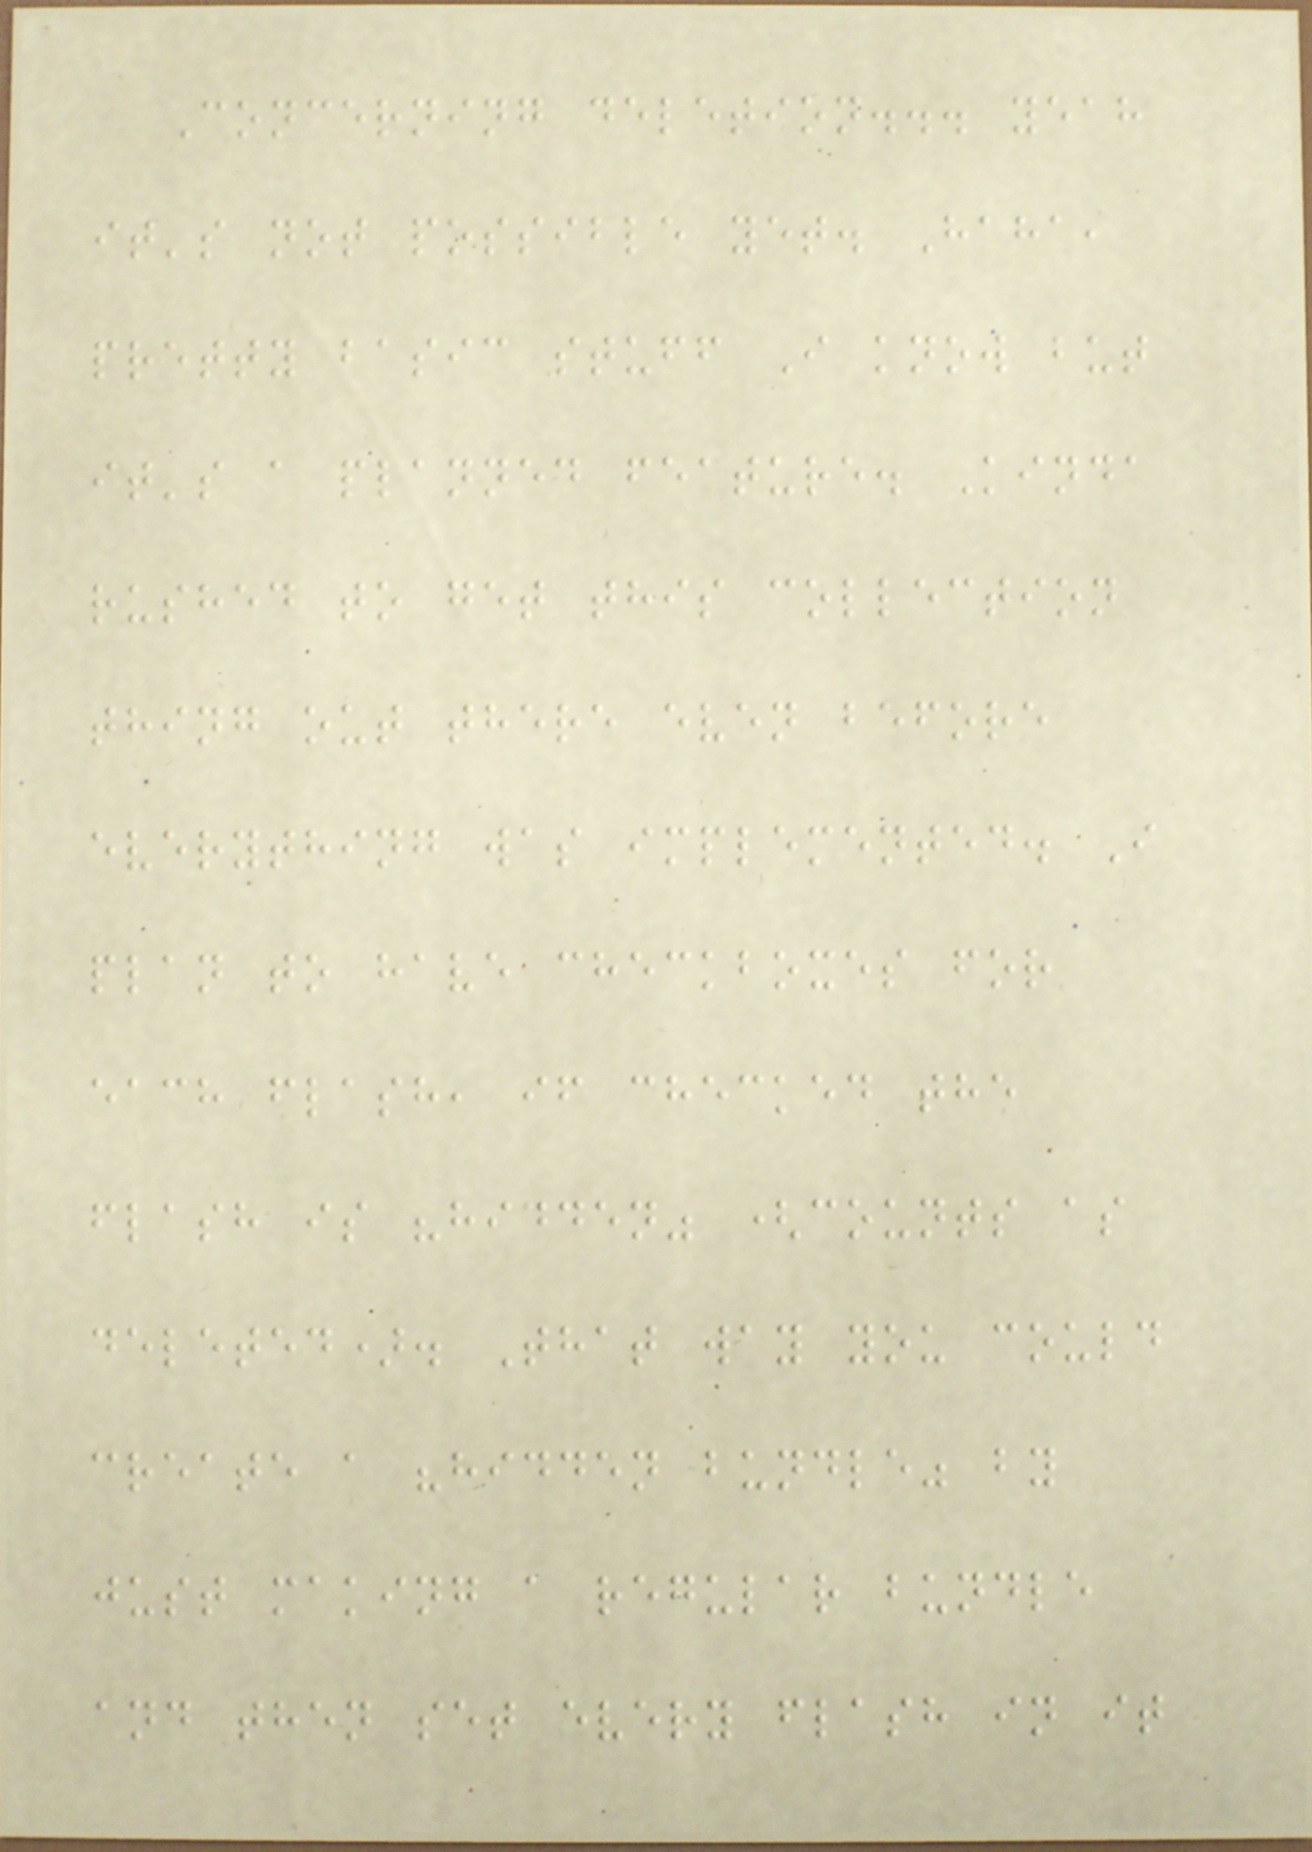Concerning deletion... yeah
it's not possible yet. Haha,
pretty basic stuff I know but
it's a planned feature. Kinda
rushed to get this collection
thing out there even before
everything was implemented. I
plan to have checkboxes for
each flash, if checked the
flash is "hidden" (counts as
deleted). That way you could
create a "hidden bundle" by
just making a regular bundle
and then set every flash in it
